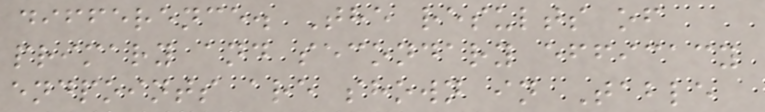difference. The results of
primary and secondary efficacy
endpoints are shown in Table
